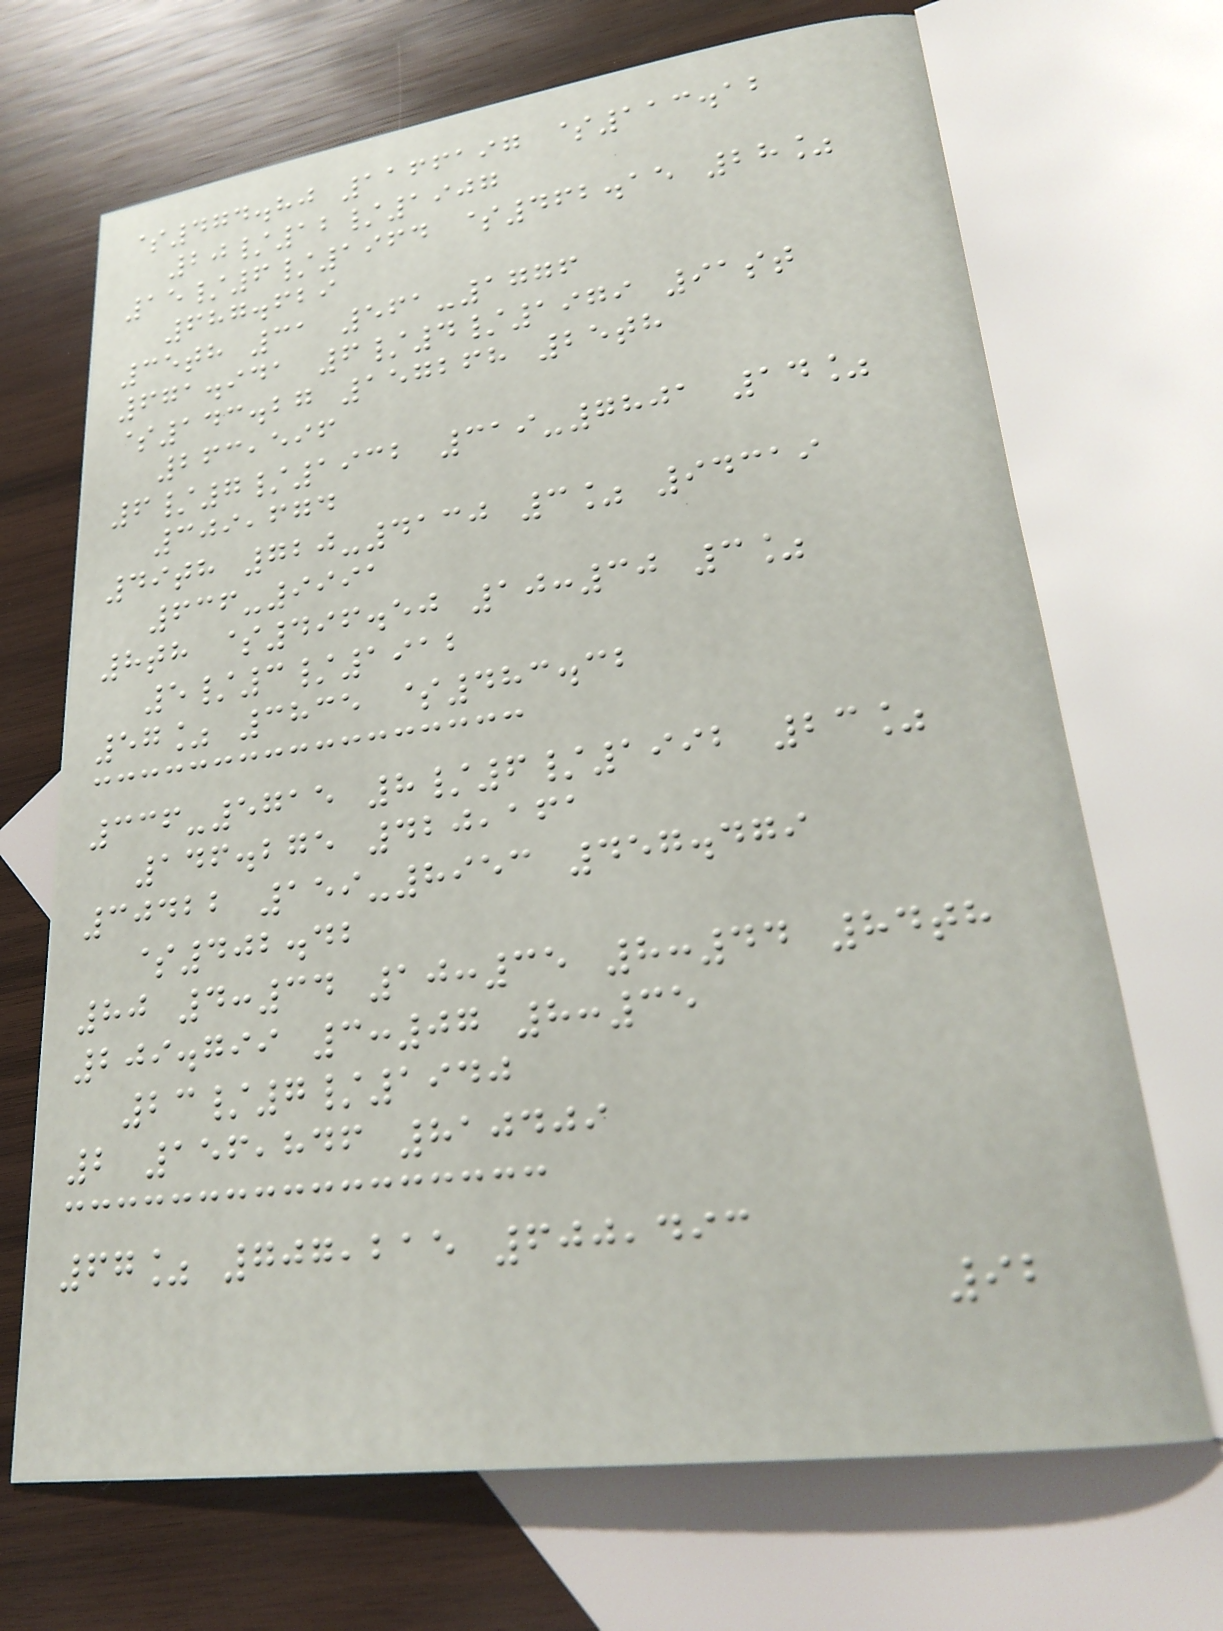$474.80 1166197 $113.12
20/12/1907
15/6/1964 $462.15 28%
687.629
35th 31 561-1776
671.941 6/4/1979 91st
$143.27 157268 25th
263,596
6/7/1932 319-7801 14%
309,674
49th 720-4130 3% 94319
636-9991
8th $496.50 10:30 3%
5/3/1912
57% 3835 $483.32
336-5715 8/6/1992 23%
146.275 420,161
30422 159-8953 457.479
$402.42
80 4:34 10:35 8:44 84th
209.799 3:07 8:35
23/7/1940
2 156,846 810409
67% 707,215 600,493
92
